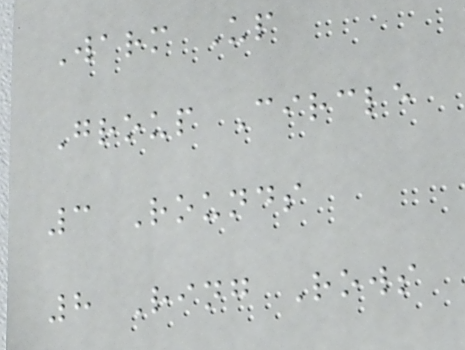Warm Up
Group Circle
3 Rounds
8 Ring Rows
